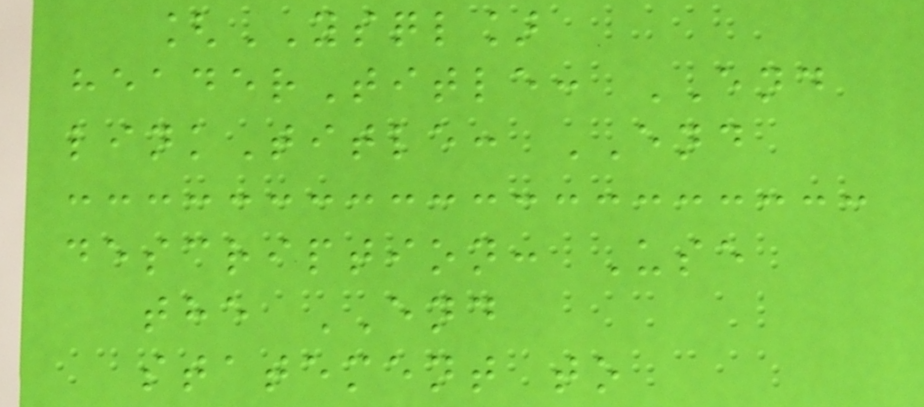[YSQL]
headerTitle: END
linkTitle: END
description: Use
the END
statement to
